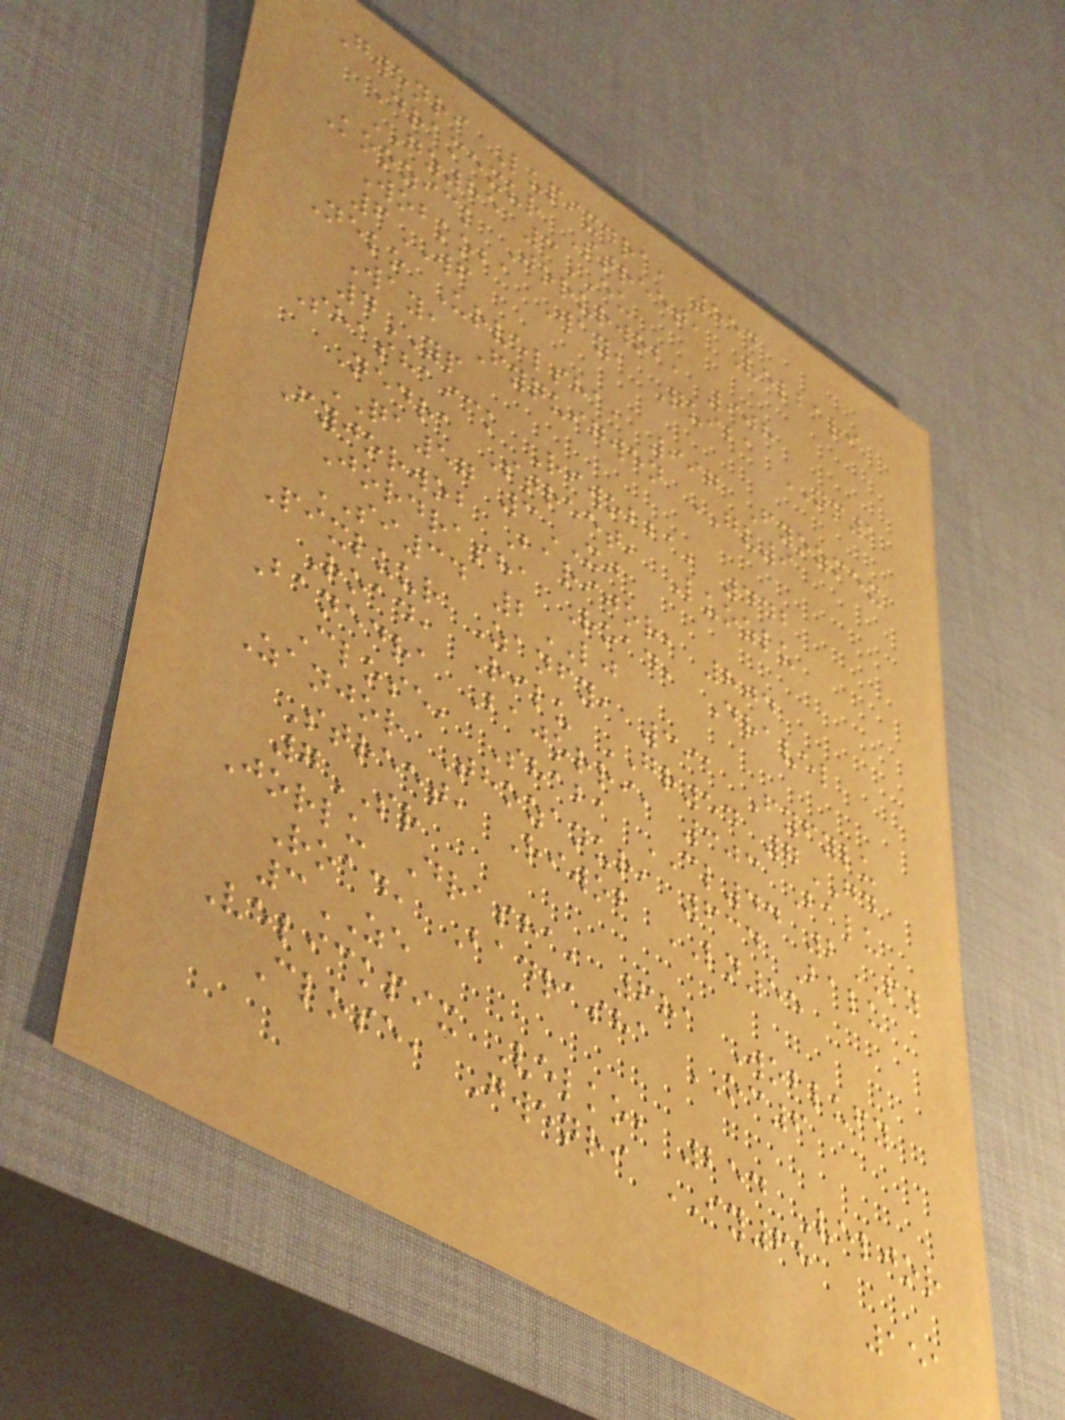Gwenri Lupixdra, 554
Dramexur Street, Velbari
GZ85 3EU
Koozick Jorurwob, 908
Wobkoba Way, Quiba NM1
6WF
Neko Urvelsha, 997 Fyozmex
Way, Fyquigwen GV9
4YP
Shashaick Riwobba, 442
Nedra Street, Luozlu
QA57 3XJ
Fyjorwob Barijor, 804
Jordrasha Road, Dravel
SI34 2LJ
Pixluur Zanfy, 391 Fyfylu
Road, Rilu GR54 7GD
Banedra Bajorri, 303 Balu
Close, Shaba CL44 2PY
Zanjor Thozanur, 634 Balu
Street, Riwob LN55
7SR
Jorlu Drasha, 681 Woblufy
Road, Badrasha OC6
3ZE
Velickpix Velko, 254 Veljor
Close, Gwenri IY68
151
